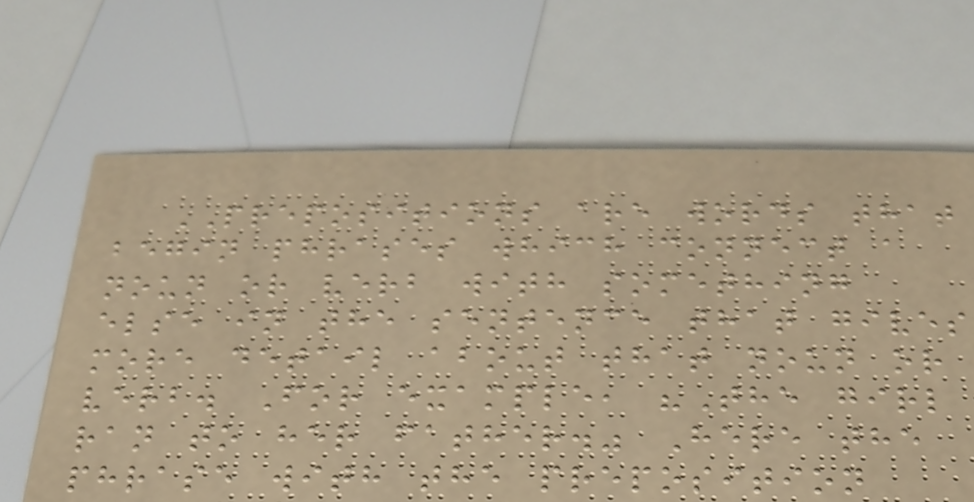PREPOSITIONS are words that
begin phrases which connect a
noun or verb with something
else in the sentence that gives
more detail about that noun or
verb. For example, "The girl
ran to her father." Here the
phrase with the preposition
